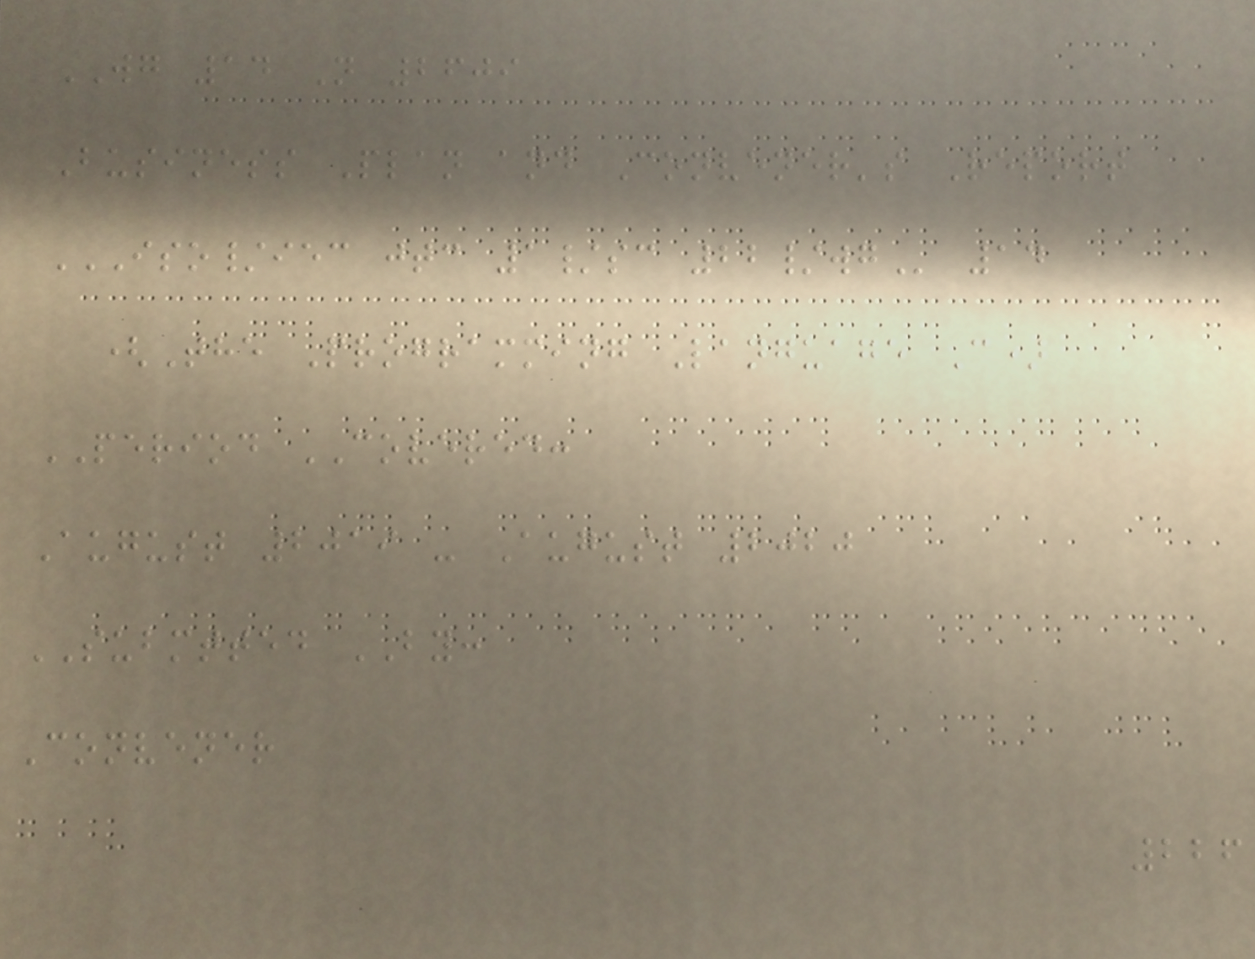WG 14 N 2609
Business Plan and Convener's Report
ISO/IEC JTC 1/SC 22/WG 14
(The Programming Language C)
PERIOD COVERED:
August 2019 - August 2020
SUBMTTED BY:
Convener
226
